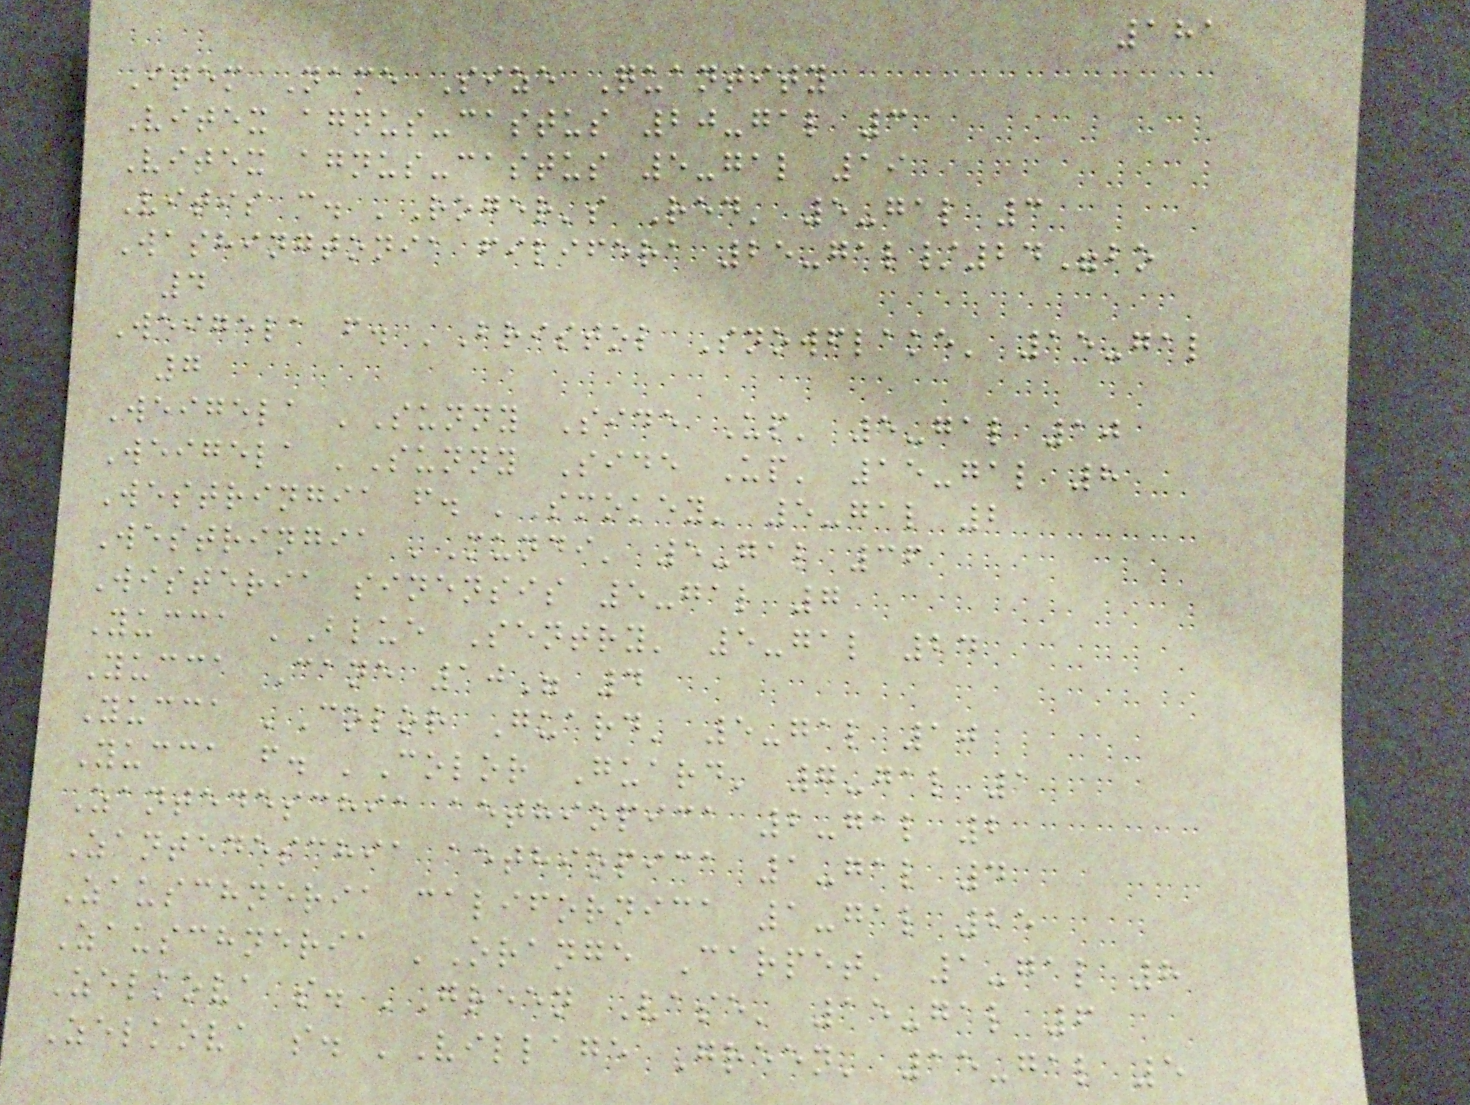181
Item Name Size Quantity
Vitex agnus-castus 20-gal 3
Vitex agnus-castus 5-gal 19
Vitis c. 'Roger's Red' 5-gal 3
Washingtonia filifera 25-gal/24"bo
4
Weigela f. 'Bristol Snowflake' 15-gal
7
Weigela 'Sunny Side Up' 5-gal 10
Weigela 'Sunny Side Up' 15-gal 8
Westringia f. 'Smokey' 5-gal 2
Westringia 'Mundi' 5-gal 36
Wisteria sinensis 5-gal 7
Yucca 'Blue Sentry' 5-gal 24
Yucca Cane 10" 4
Yucca 'Color Guard' 5-gal 10
Yucca f. 'Color Guard' 7-gal 1
Zantedeschia aethiopica 2-gal 2
Zantedeschia aethiopica 1-gal 4
Zauschneria californica 1-gal 25
Zauschneria 'Orange Carpet' 1-gal 8
Zelkova s. 'Green Vase' 15-gal 6
Zelkova s. 'Village Green' 15-gal 5
